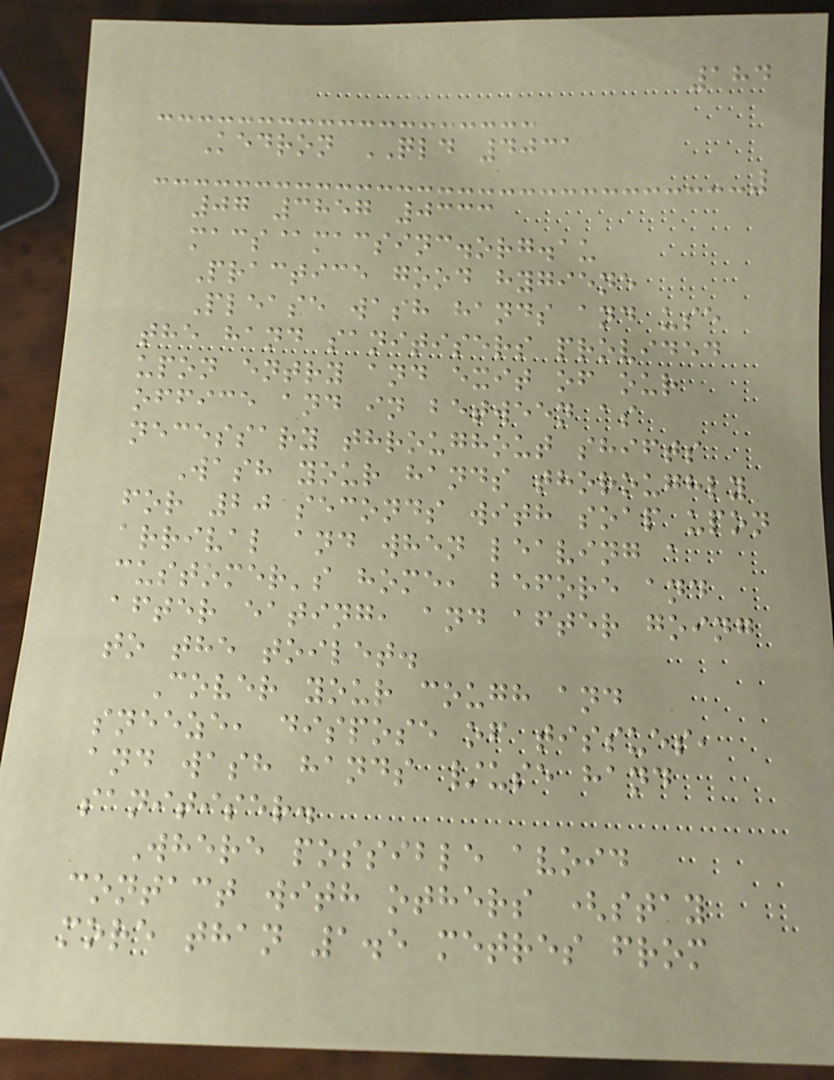184
Kedron QLD 4031
07 3857 0333
macs@macsinc.org.au
Practice good hygiene
Please wash hands and use
the hand sanitisers provided
upon entry and exit of our
office and in between as
necessary throughout shifts
Wash your hands thoroughly
for 20 seconds with soap upon
arrival and when leaving a
customer's home, before and
after eating, and after going
to the toilet.
Cover your cough and
sneeze, dispose of tissues,
and wash hands /use hand
sanitiser.
Where possible avoid
contact with others (stay
more than 1.5 metres from
